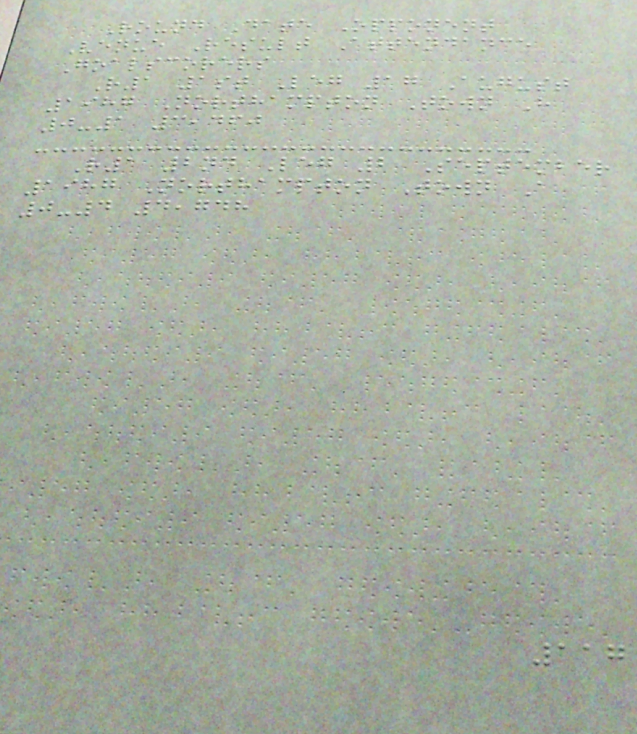Round Date Opponent
Venue Result Attendance
Goalscorers
R1 1st Leg 17 August
1987 Northampton Town H
0-1 3,460
R1 2nd Leg 2 September
1987 Northampton Town A
0-4 4,748
117
